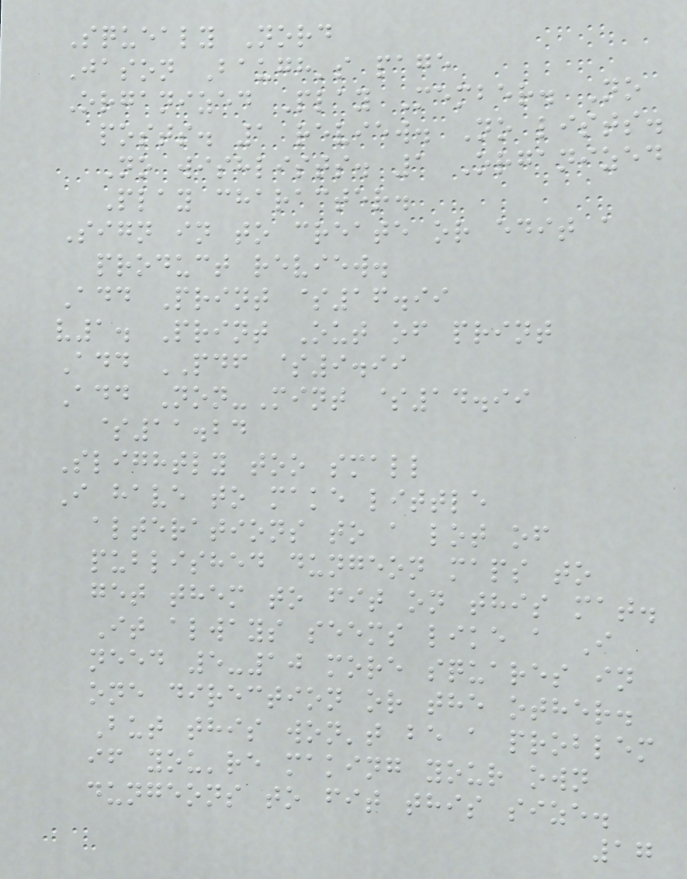Squealy Nord
Jason Baugh's page
Organized Play Member. No
posts. 1 review. No lists.
No wishlists. 1 Organized
Play character.
Sign in to create or edit a
product review.
Add Print $16.99
v1. Print Out of print
Add PDF $9.99
Add Non-Mint $14.99
$11.24
Slightly too small
I have to make little
alterations to a lot of
published dungeon maps to
get them to fit on this mat.
It always seems like a I
need 5-10 more squares in
one direction or the other.
But this won't be a problem
if you're making your own
dungeons to fit this size.
17
